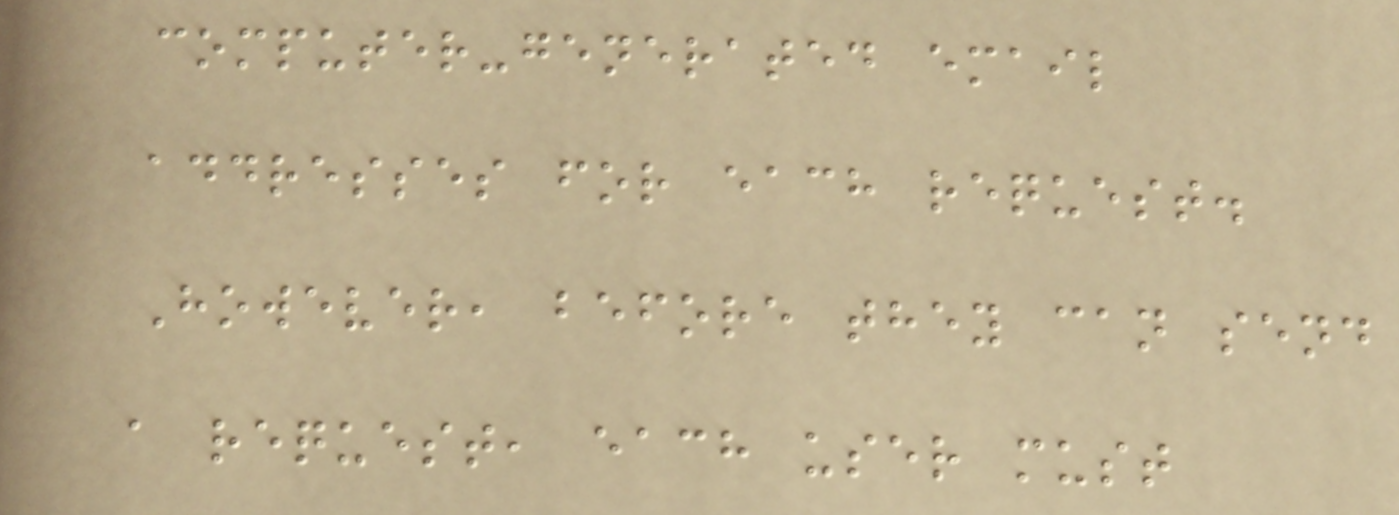computer-generated email
addresses for each request.
However, before they can send
a request, each user must
